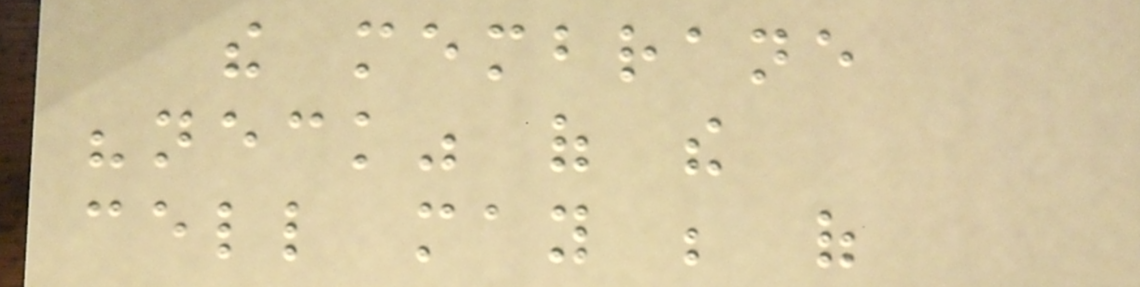the membrane
"neck" of the
cell may be of
